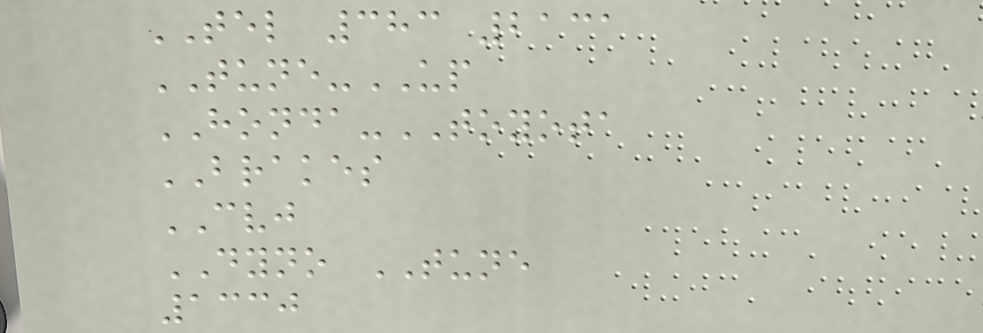TEL 383 2131
TUNE-UP
HONDA-TOYOTA
BRAKES
CVJ
DYNO TUNE
1330
